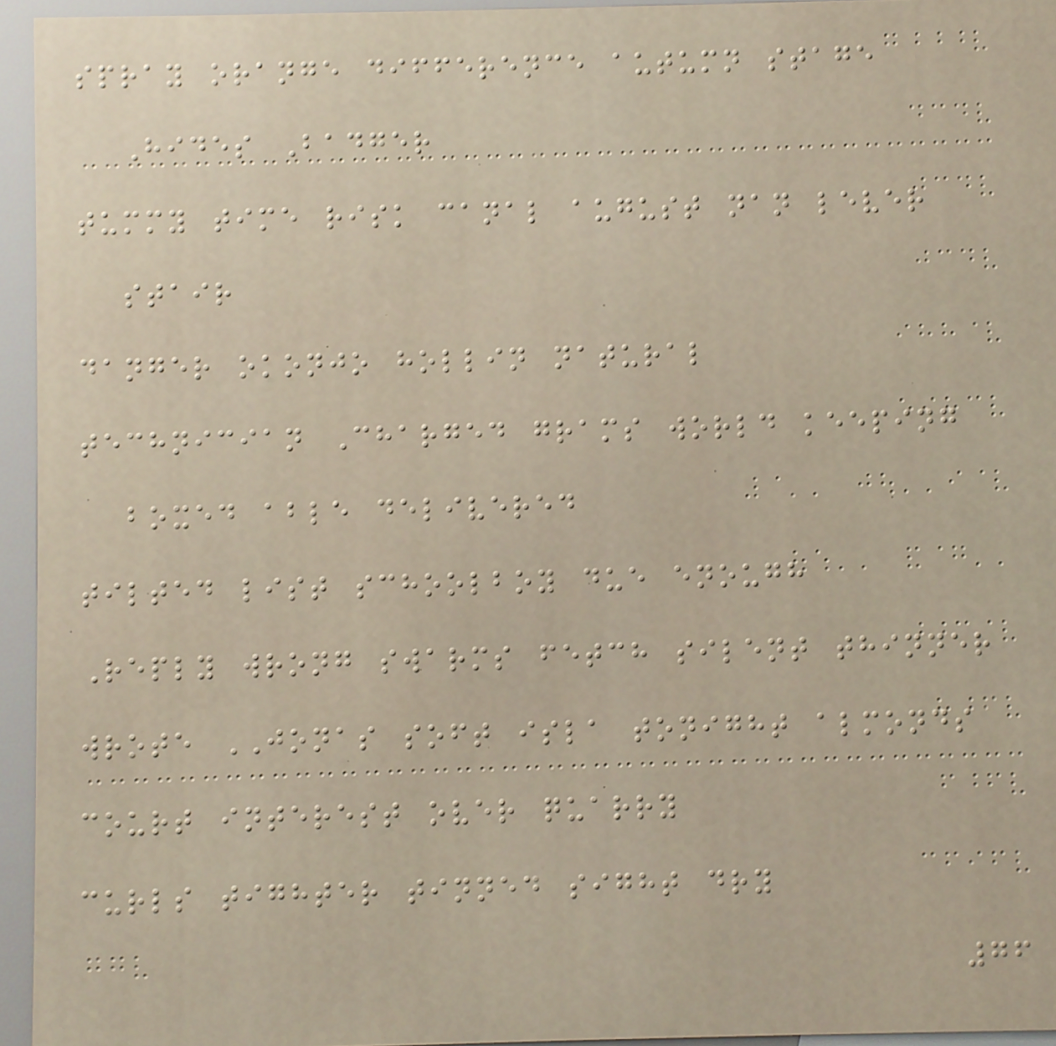spray orange difference autumn stage
Hides Badger
tummy time risk canal august nan lever
stair
danger okonjo hollin natural
technician Charged grams world keeping
boxed able delivered
tilted list schoolboy due enough
Reply wrong swarms fetch silent thinner
wrote JONAS soft isla tonight almonds
court interest over quarry
curls tighter tinned sight dry
76
